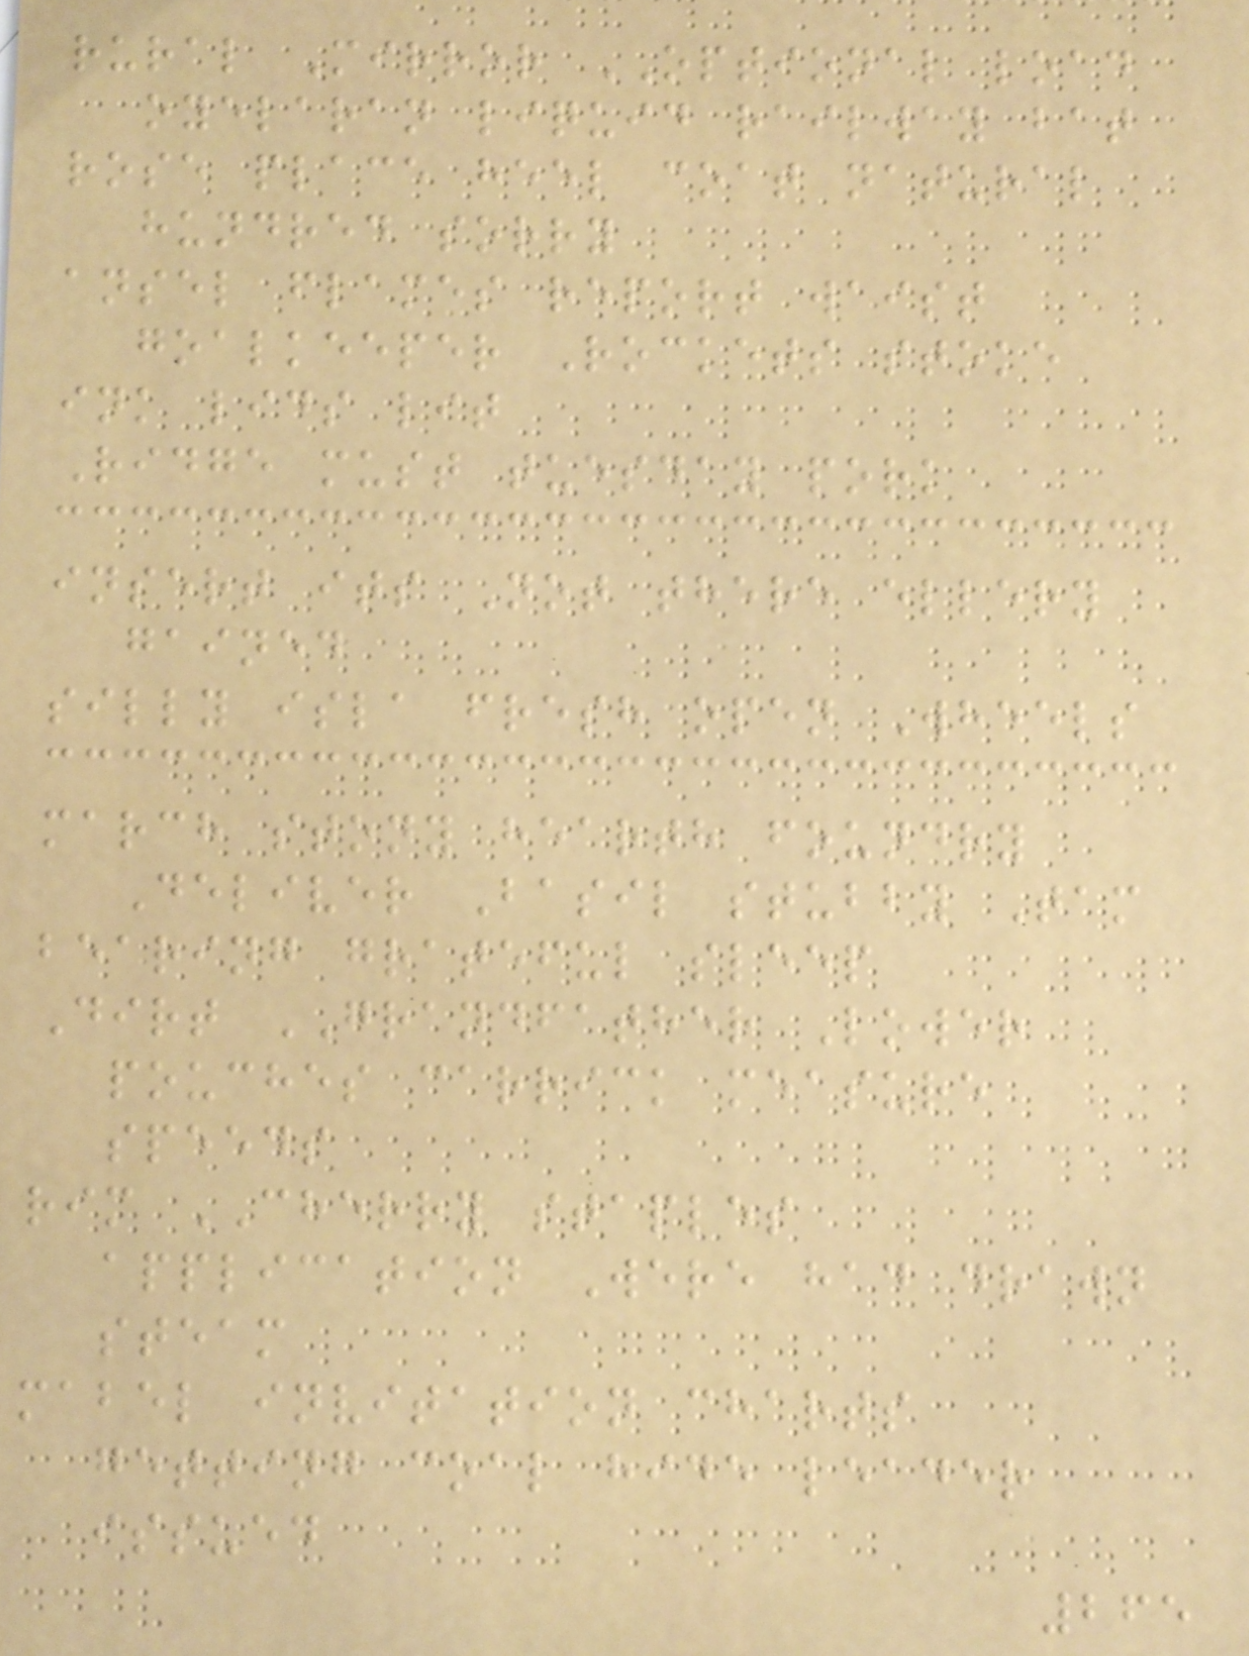rural Mirror OPTIONAL load
oyelaran liquid railway bat
rose place heel coat natural
hundred sorry
ansel flames report waist
goalkeeper Rockets stoke
ink lids lit
Ridge must tuesday pork
insert its Not there ellery
gained
silly isla fresh open Wheels
march stony hearth foundry
Deliver Basil stubby Tam
bearing grateful sleep
Dirt GRANDFATHER Lower
pouches carrick measure
speeds
rim CHERRY staples
application Were had drawn
steam
mabel invitation charts
getting coal hide leader
issued
265
